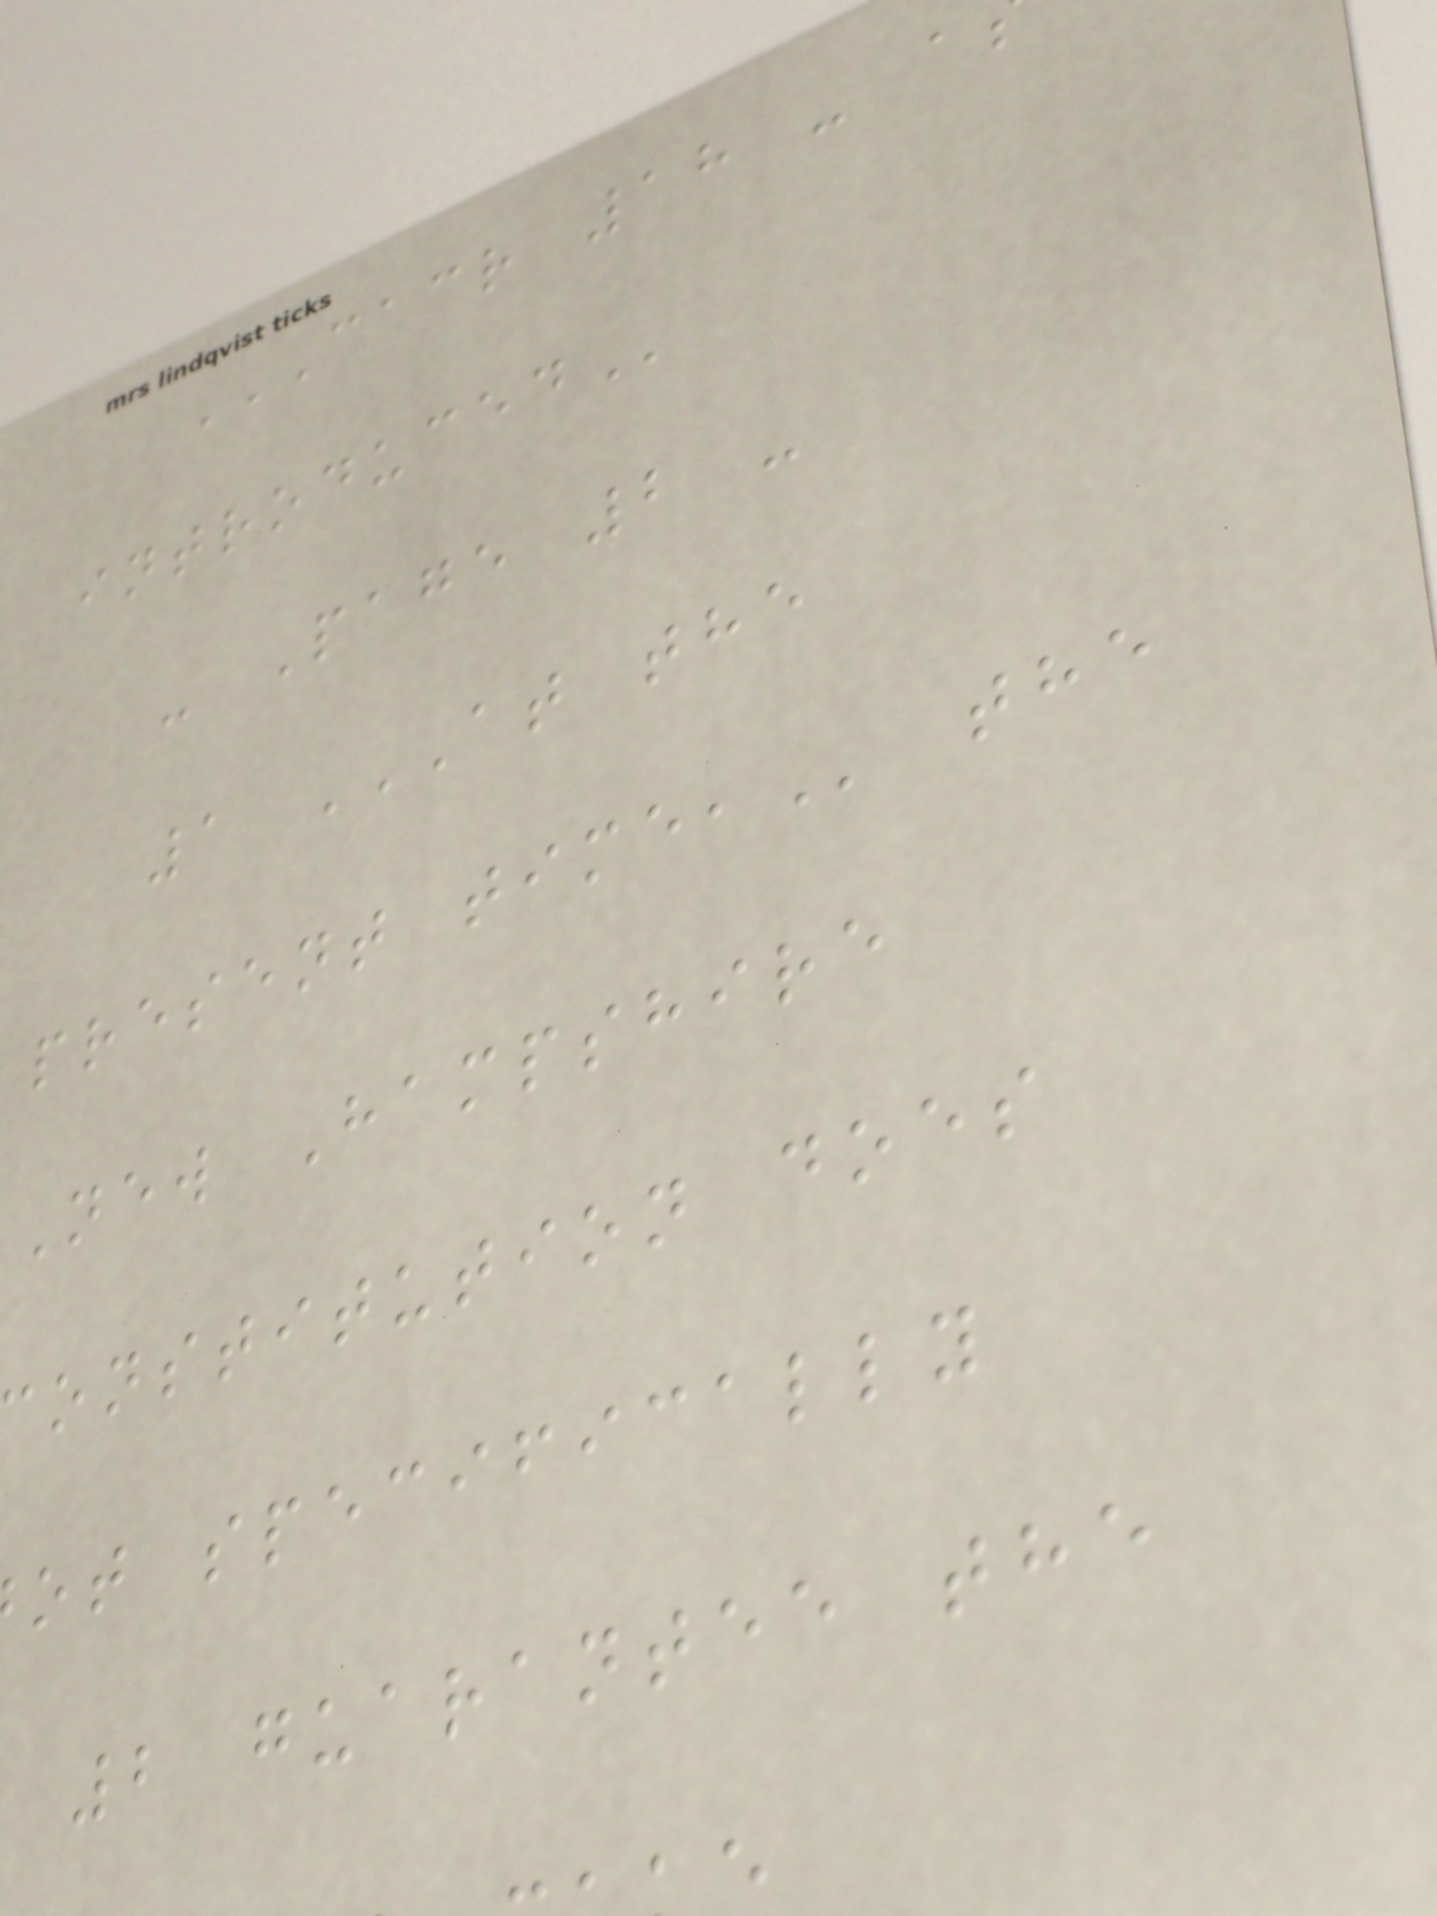- Page 2 -
1 AT THE
present
New Hampshire
onstitution does
ot specifically
2 guarantee the
